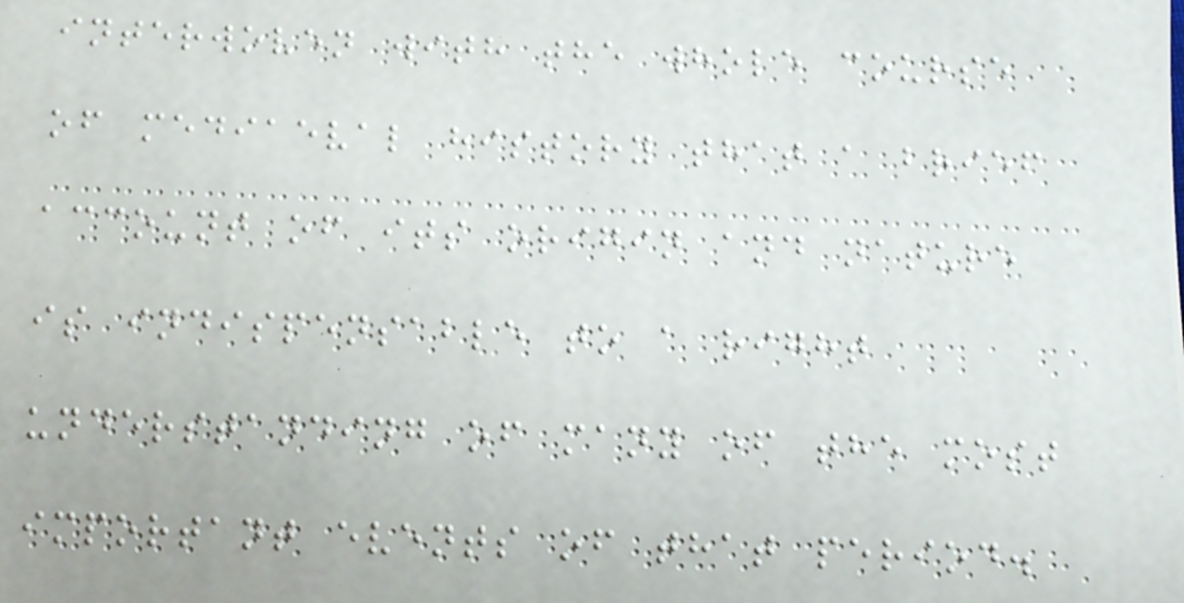interwoven with the whole course
of mediaeval history that a brief
account of its origin and nature
is indispensable to a right
understanding of many of the most
important events of that period.
